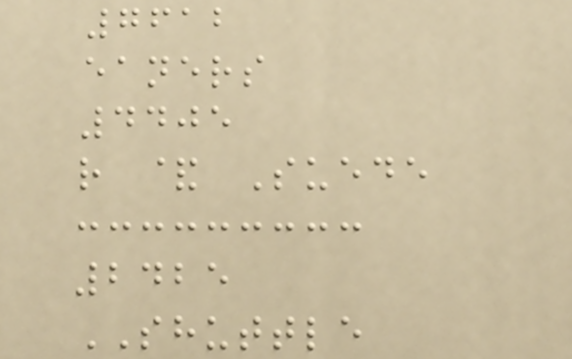7612
eaners
4405
r & Suede
2425
SHUTTLE
